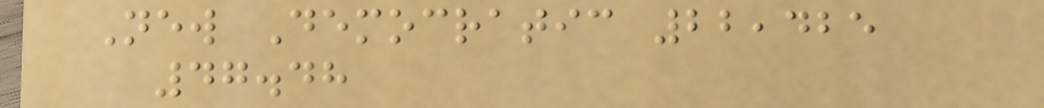New Democratic 22,425
47.48
